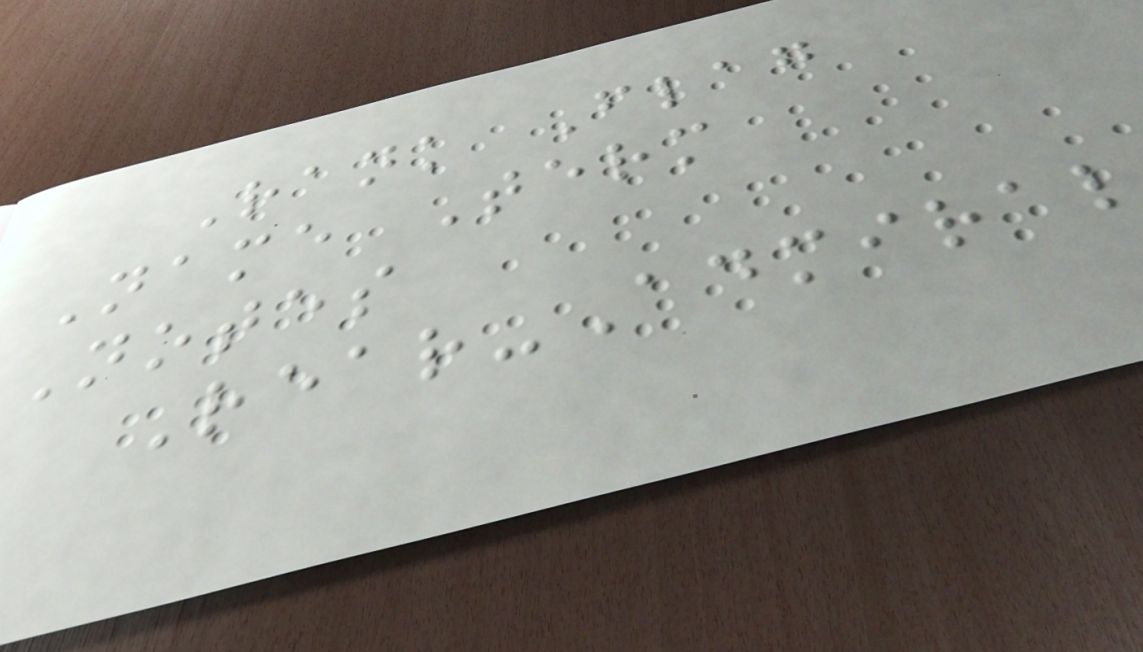Rank Flag
Name Term
Notes
Rear-Admiral
